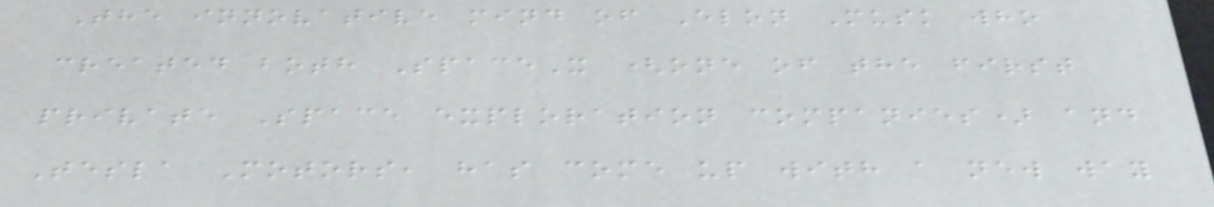The innovative mind of Elon Musk who
created both SpaceX (one of the first
private Space exploration companies) and
Tesla Motors, has come up with a new way
